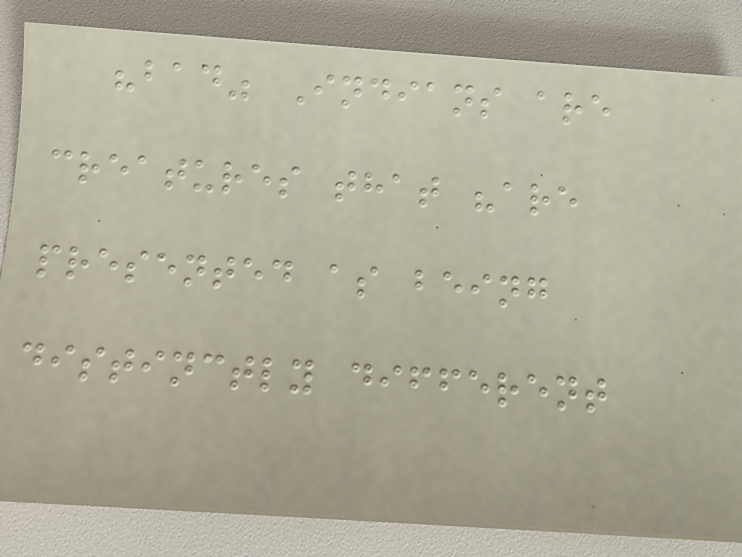"bad" Indians are
creatures that "are
presented as being
distinctly different
